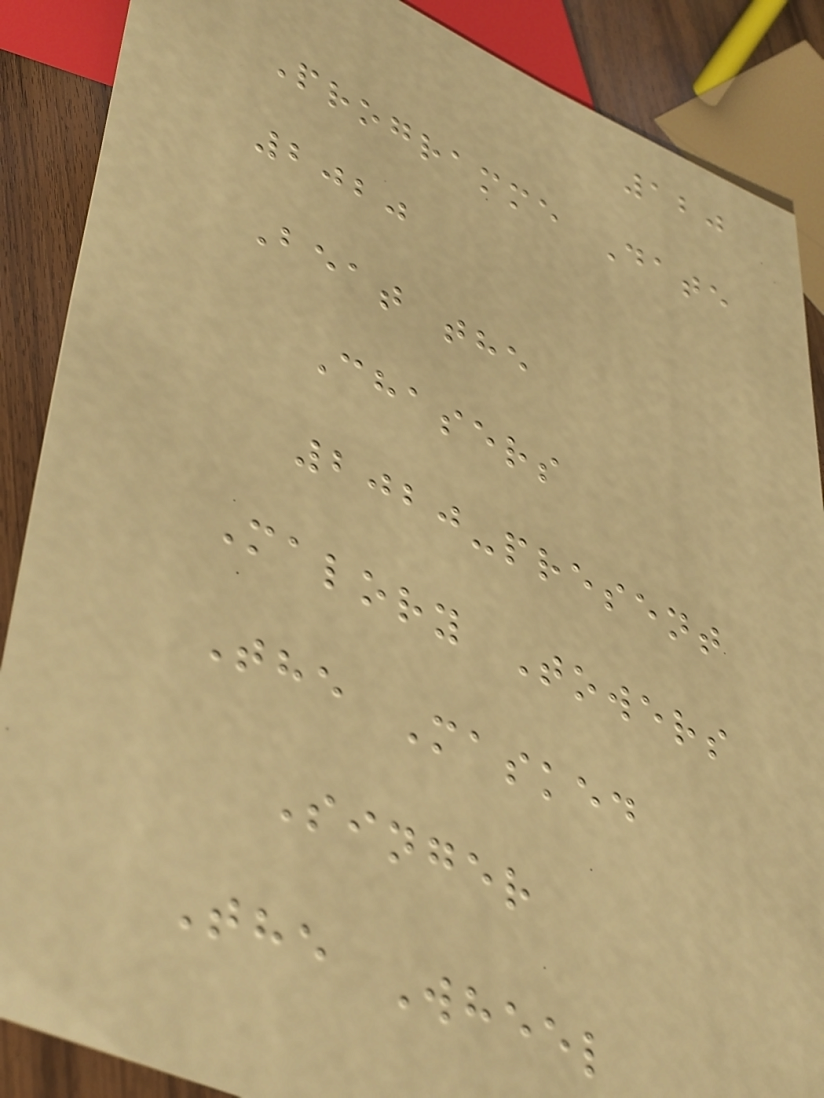120
Programme Date
2020
Beat the
Chasers
2020-present
Malory Towers
The Masked
Singer
The Wheel
